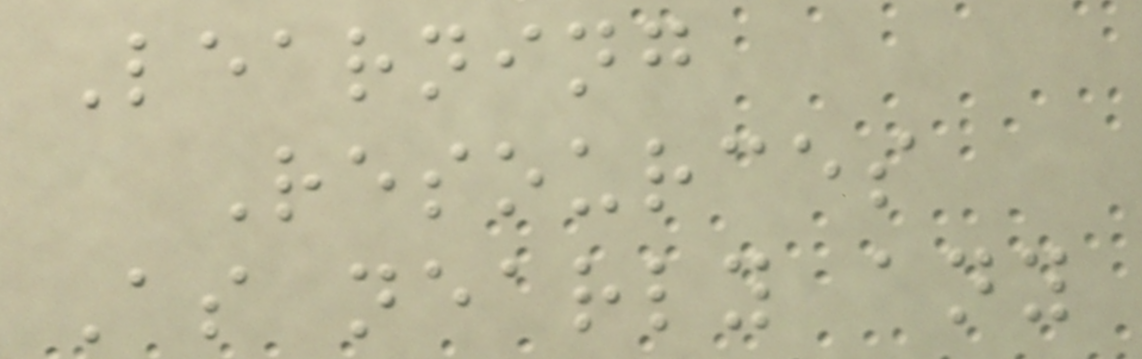Learning
Resources
As nearly any
